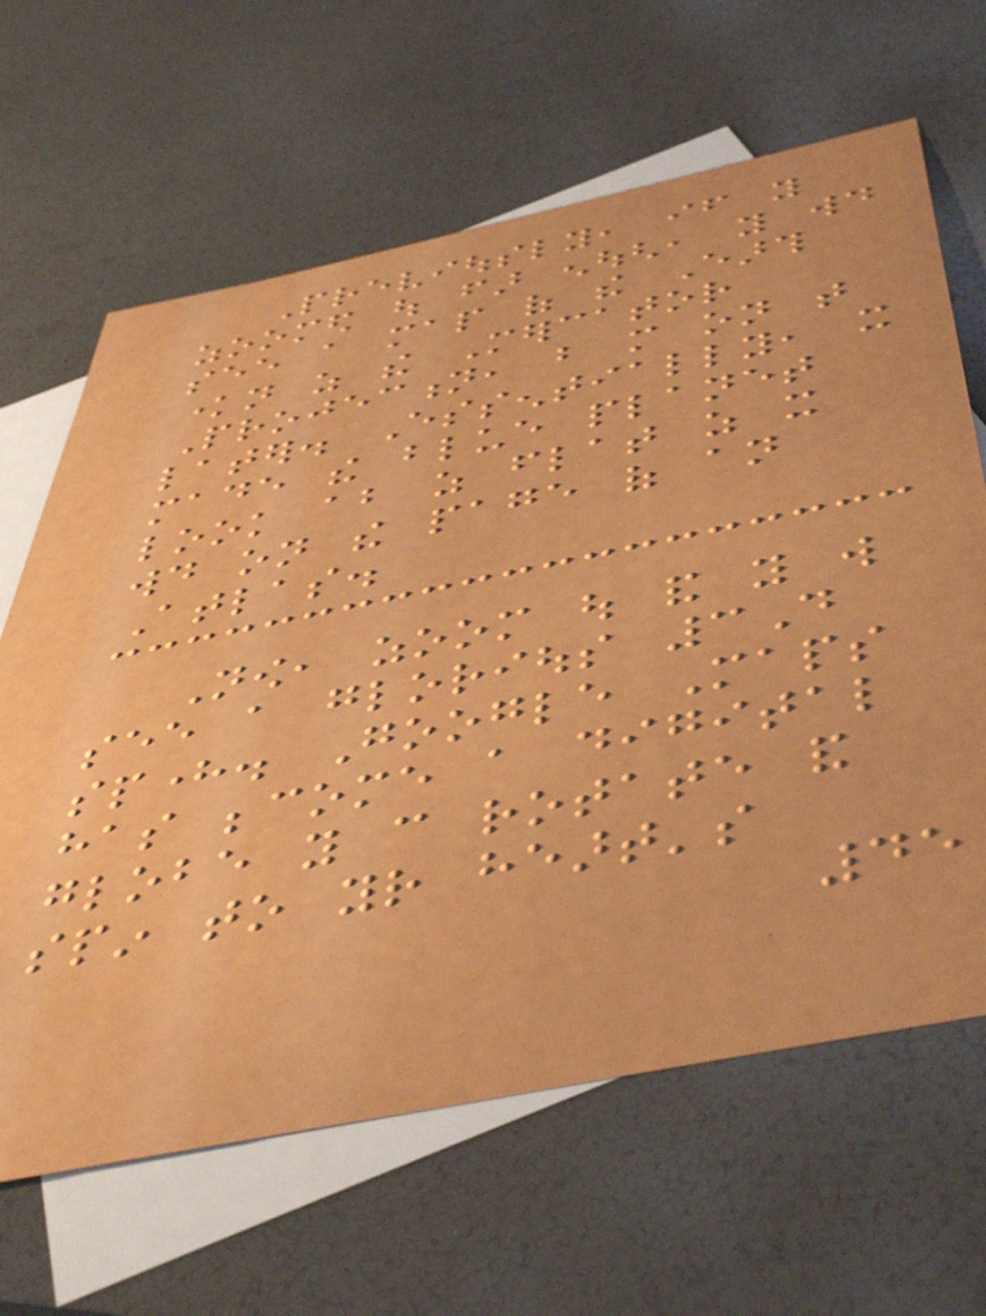Previously, if you
zoomed out far enough, you would
see a map of the Earth
known as the Mercator
Projection, but more on that
later. Essentially, it
made the blue planet
look about as flat as it
would on the page of an
Atlas.
Now, zoom out and you will
see a glorious 3D
sphere. Google Maps
has become a digital
globe you can rotate and
spin to your heart's
45
